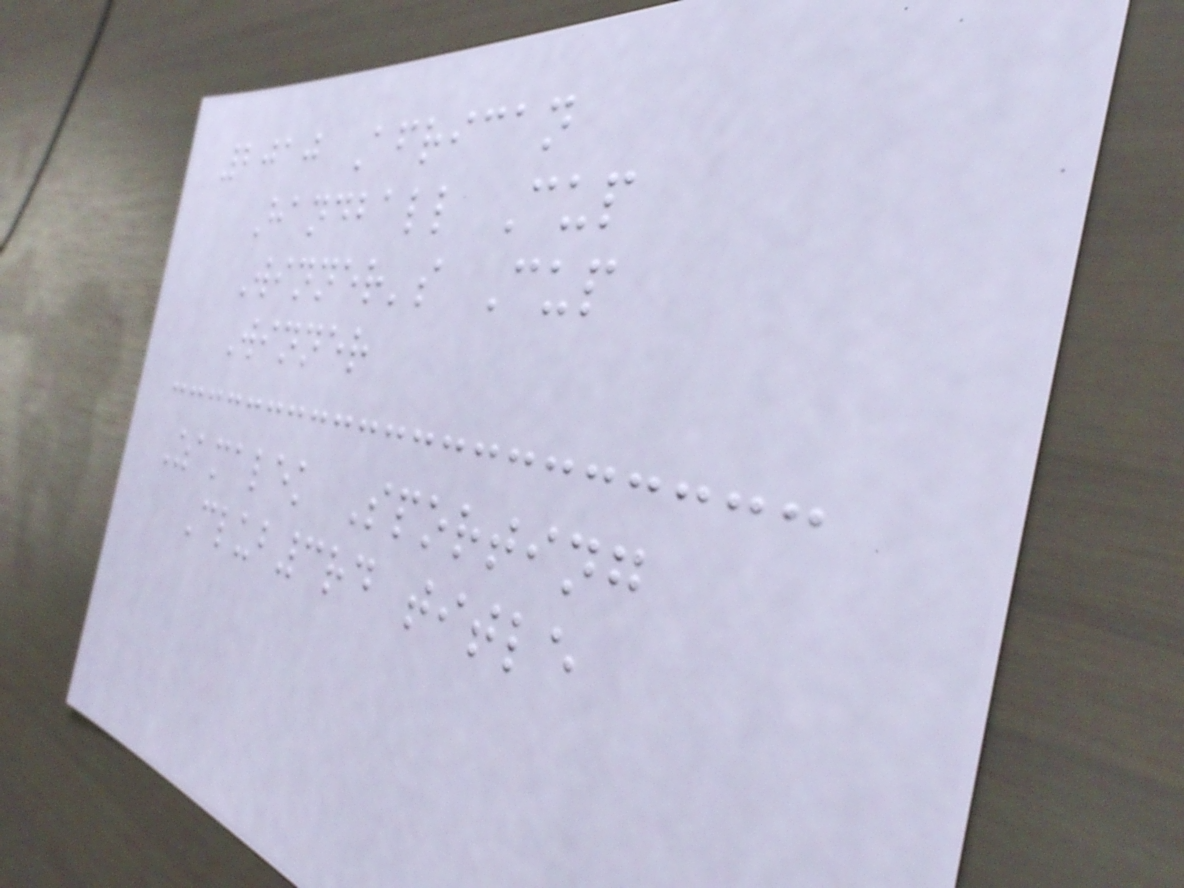2010 African
Handball Cup
Winner's Cup
Winner
Zamalek Sporting
Club3rd title
